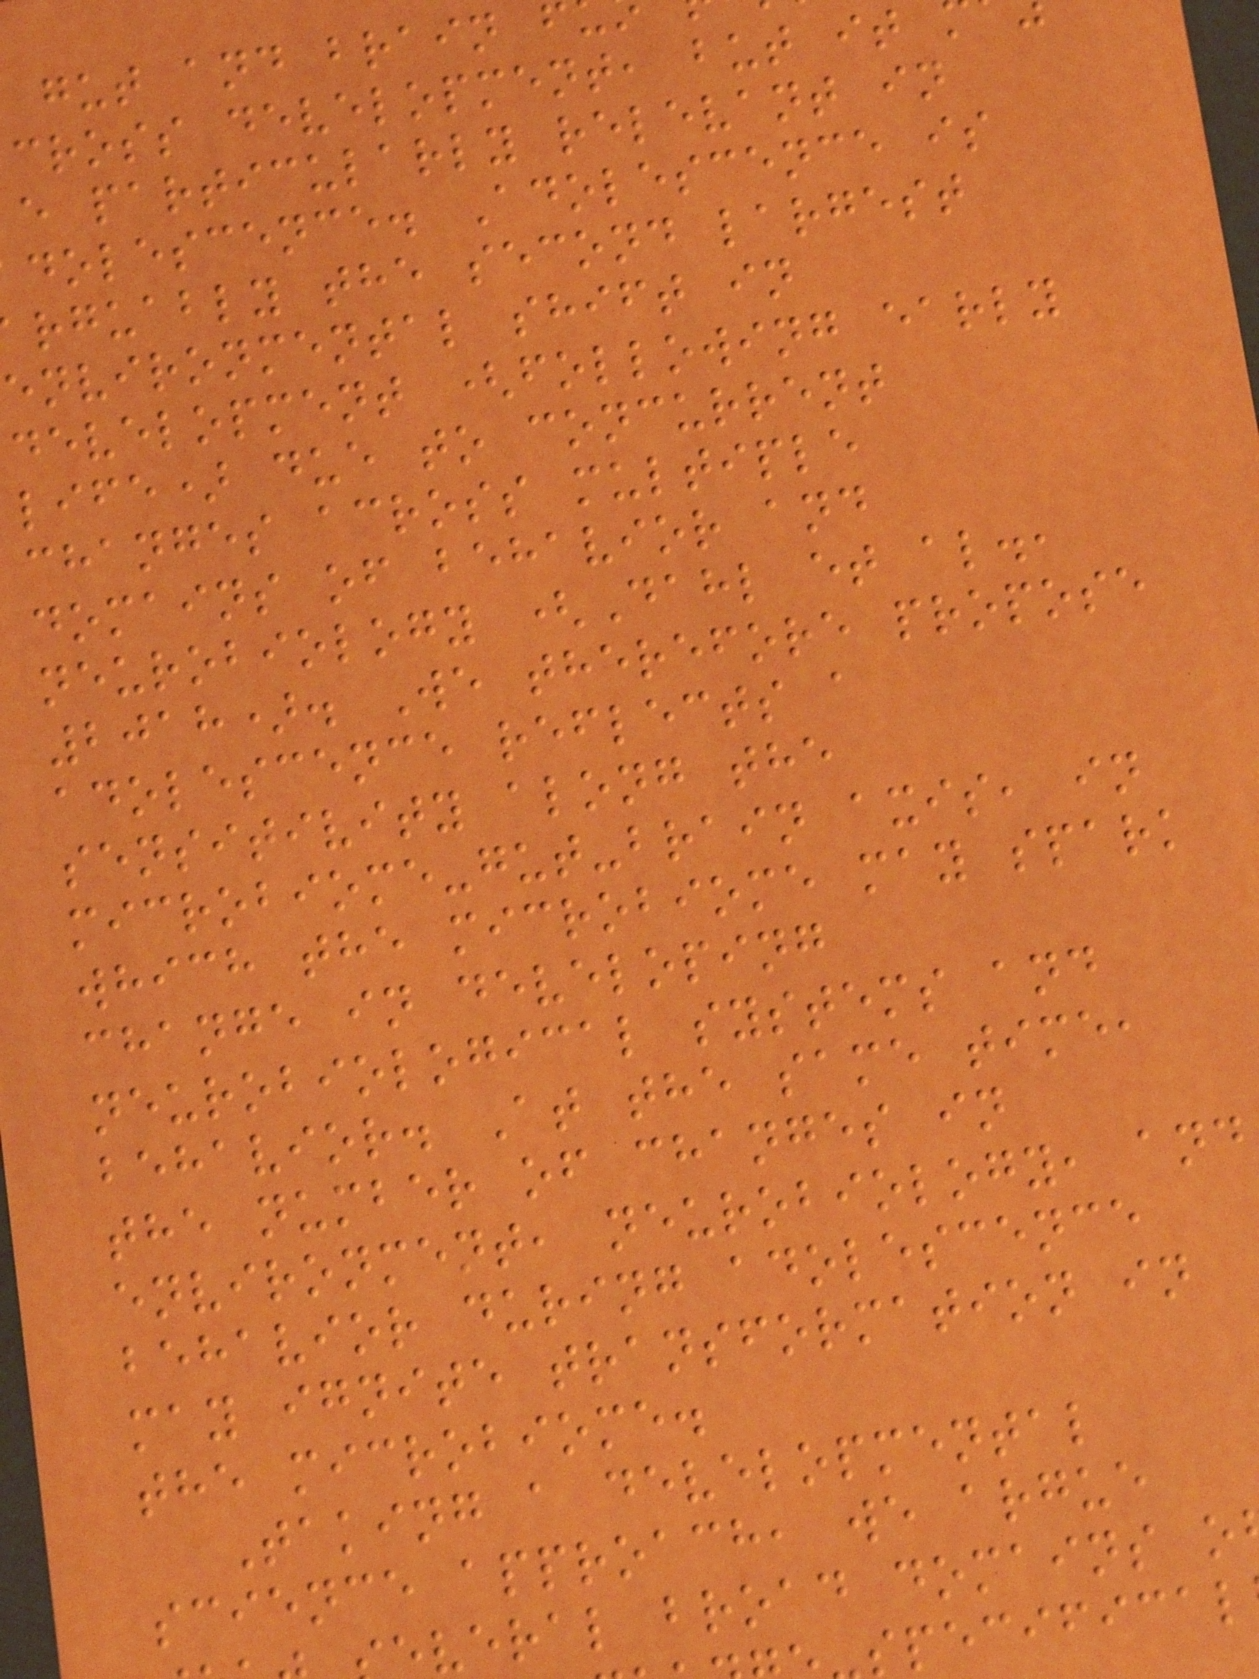gut and brain
cross development, but it
e particularly relevant in
dolescence. Adolescence is
rguably the second largest
environmental shift in
development (following early
life) due to concurrent
changes across multiple
domains of behavior and
neurobiology (Dahl et al.,
2018). We therefore propose
adolescence reflects a
sensitivity along the
microbiome-gut-brain axis, in
which the microbiome may spark
change in developing
neurobiological systems and
behavior. At the same time,
the number of changes in
environment, neurobiology, and
behavior during adolescence
may ignite transformation in
the microbiome.
Taking a developmental
science approach, we argue
veral broad domains o
